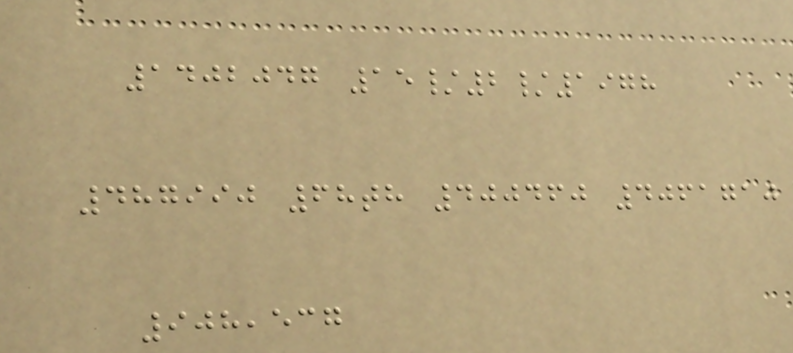1402047 15/2/1978
487990 68th 400460 4061710
908,537
